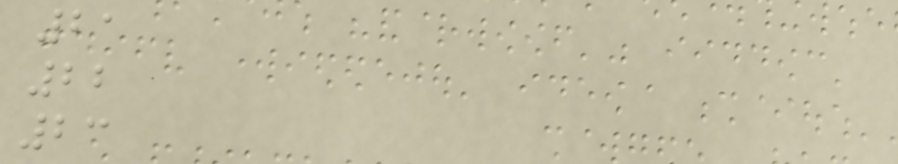21
22
23
